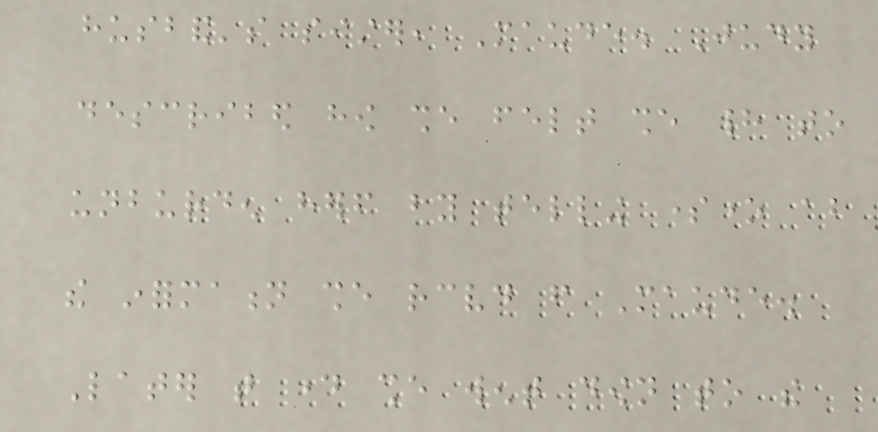husband's sister, Maude. Judy
described how she felt she had to
unburden herself by telling someone about
the information she received from Maude.
Later that day she went down to the
